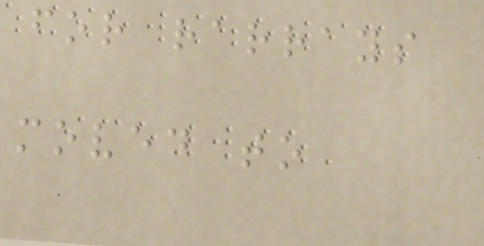for rarrays
moved to
